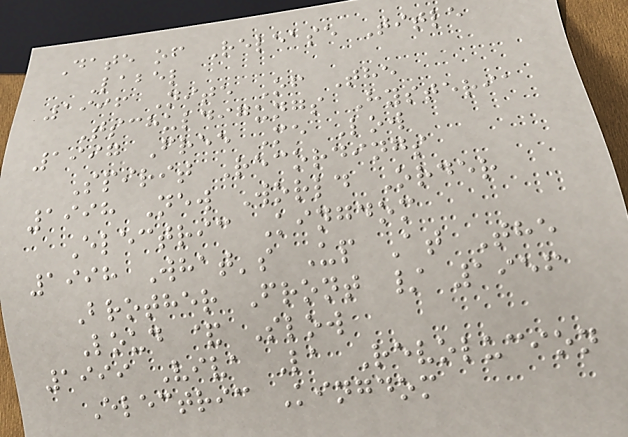Date of Release Title
Label
1996 Nite Of The
Tschuldigungs Hysteria
1997 Free Me Low
Spirit Recordings
1998 New World Order
Electric Kingdom
1998 What's Up At The
Brother Front / 1956
Loud & Slow
1999 Viva La Revolucion
Electric Kingdom
